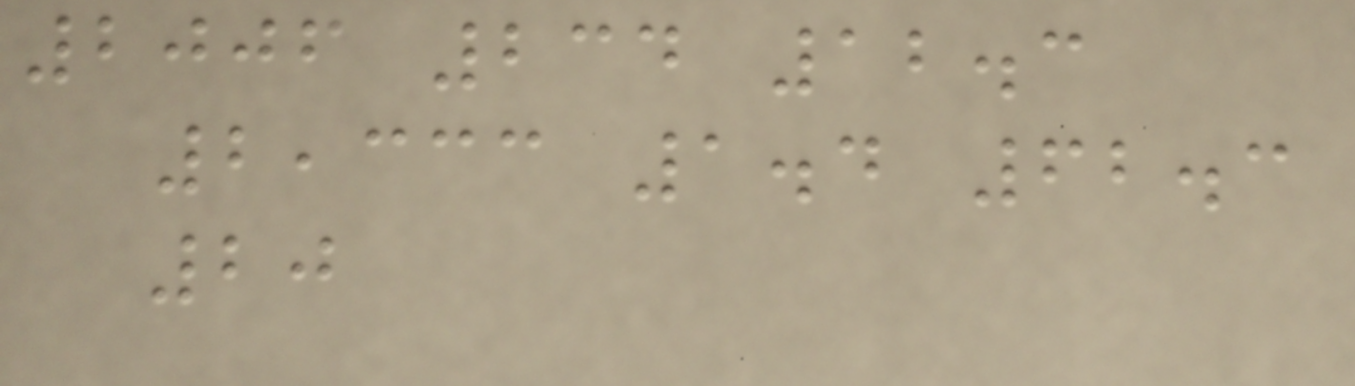2006 234 12.3
2,333 1.4 62.3
20
